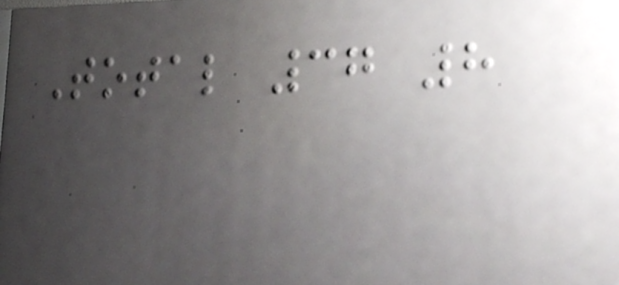Total 37 8
